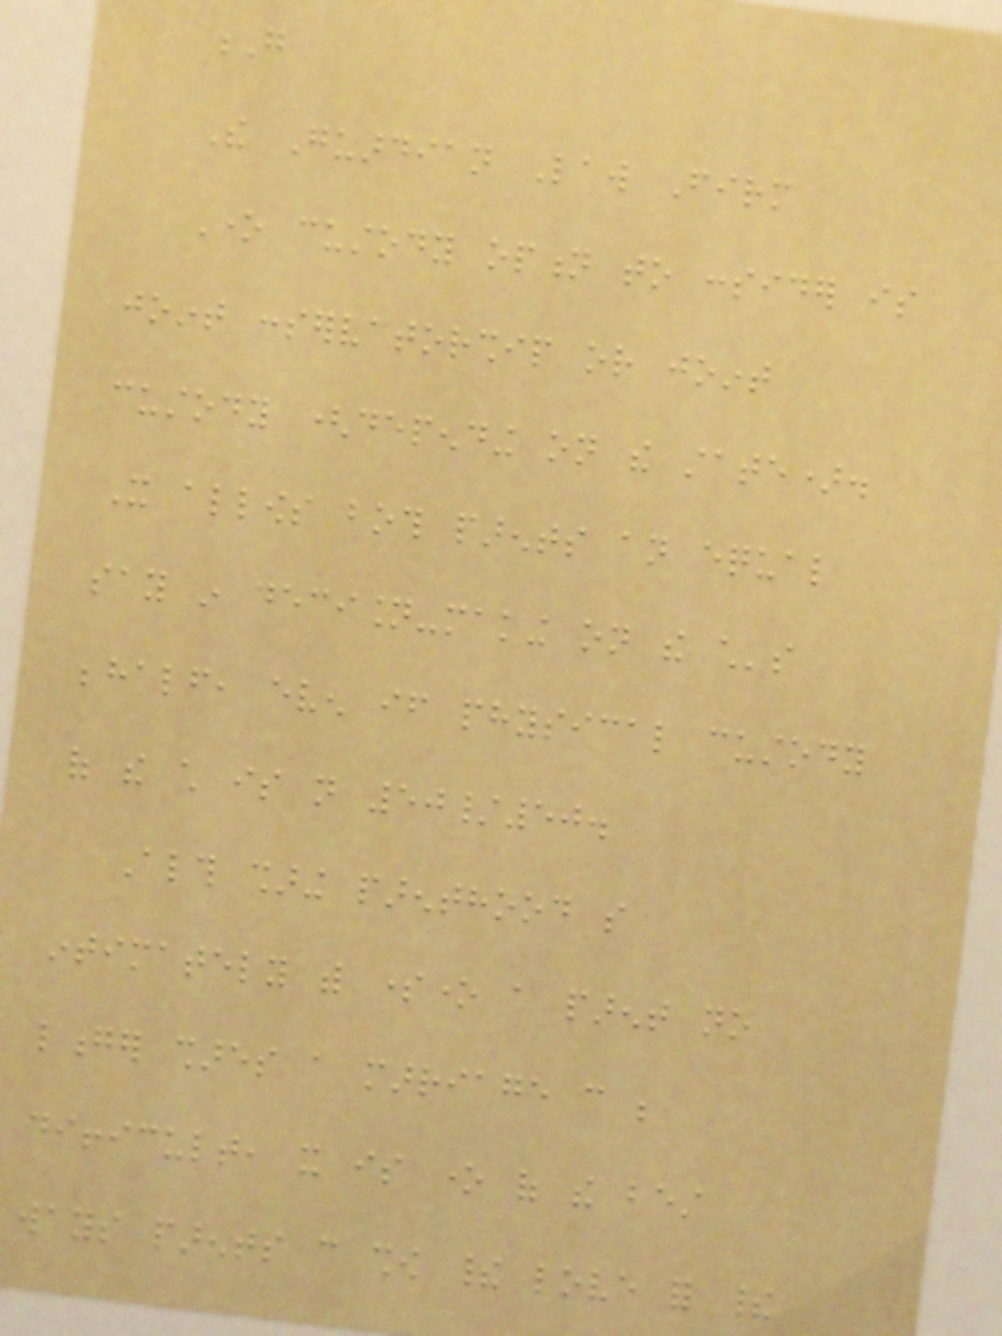G
The Guardian Law Firm
One custody option to consider is
joint conservatorship or joint
custody (depending on the state).
It allows both parents an equal
say in decision-making on the child's
behalf, even if physical custody
of the child is not 50/50.
Although sharing parenthood so
intimately with someone a parent no
longer shares a marriage can be
difficult, it is one of the best
ways parents can show their love for their
